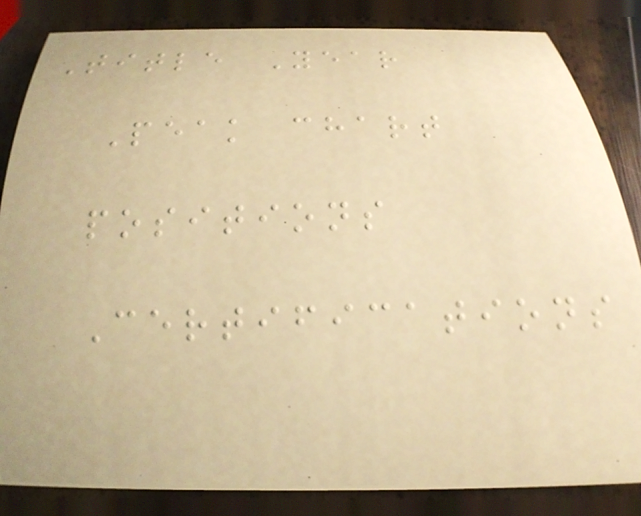Title Year
Peak chart
positions
Certifications
